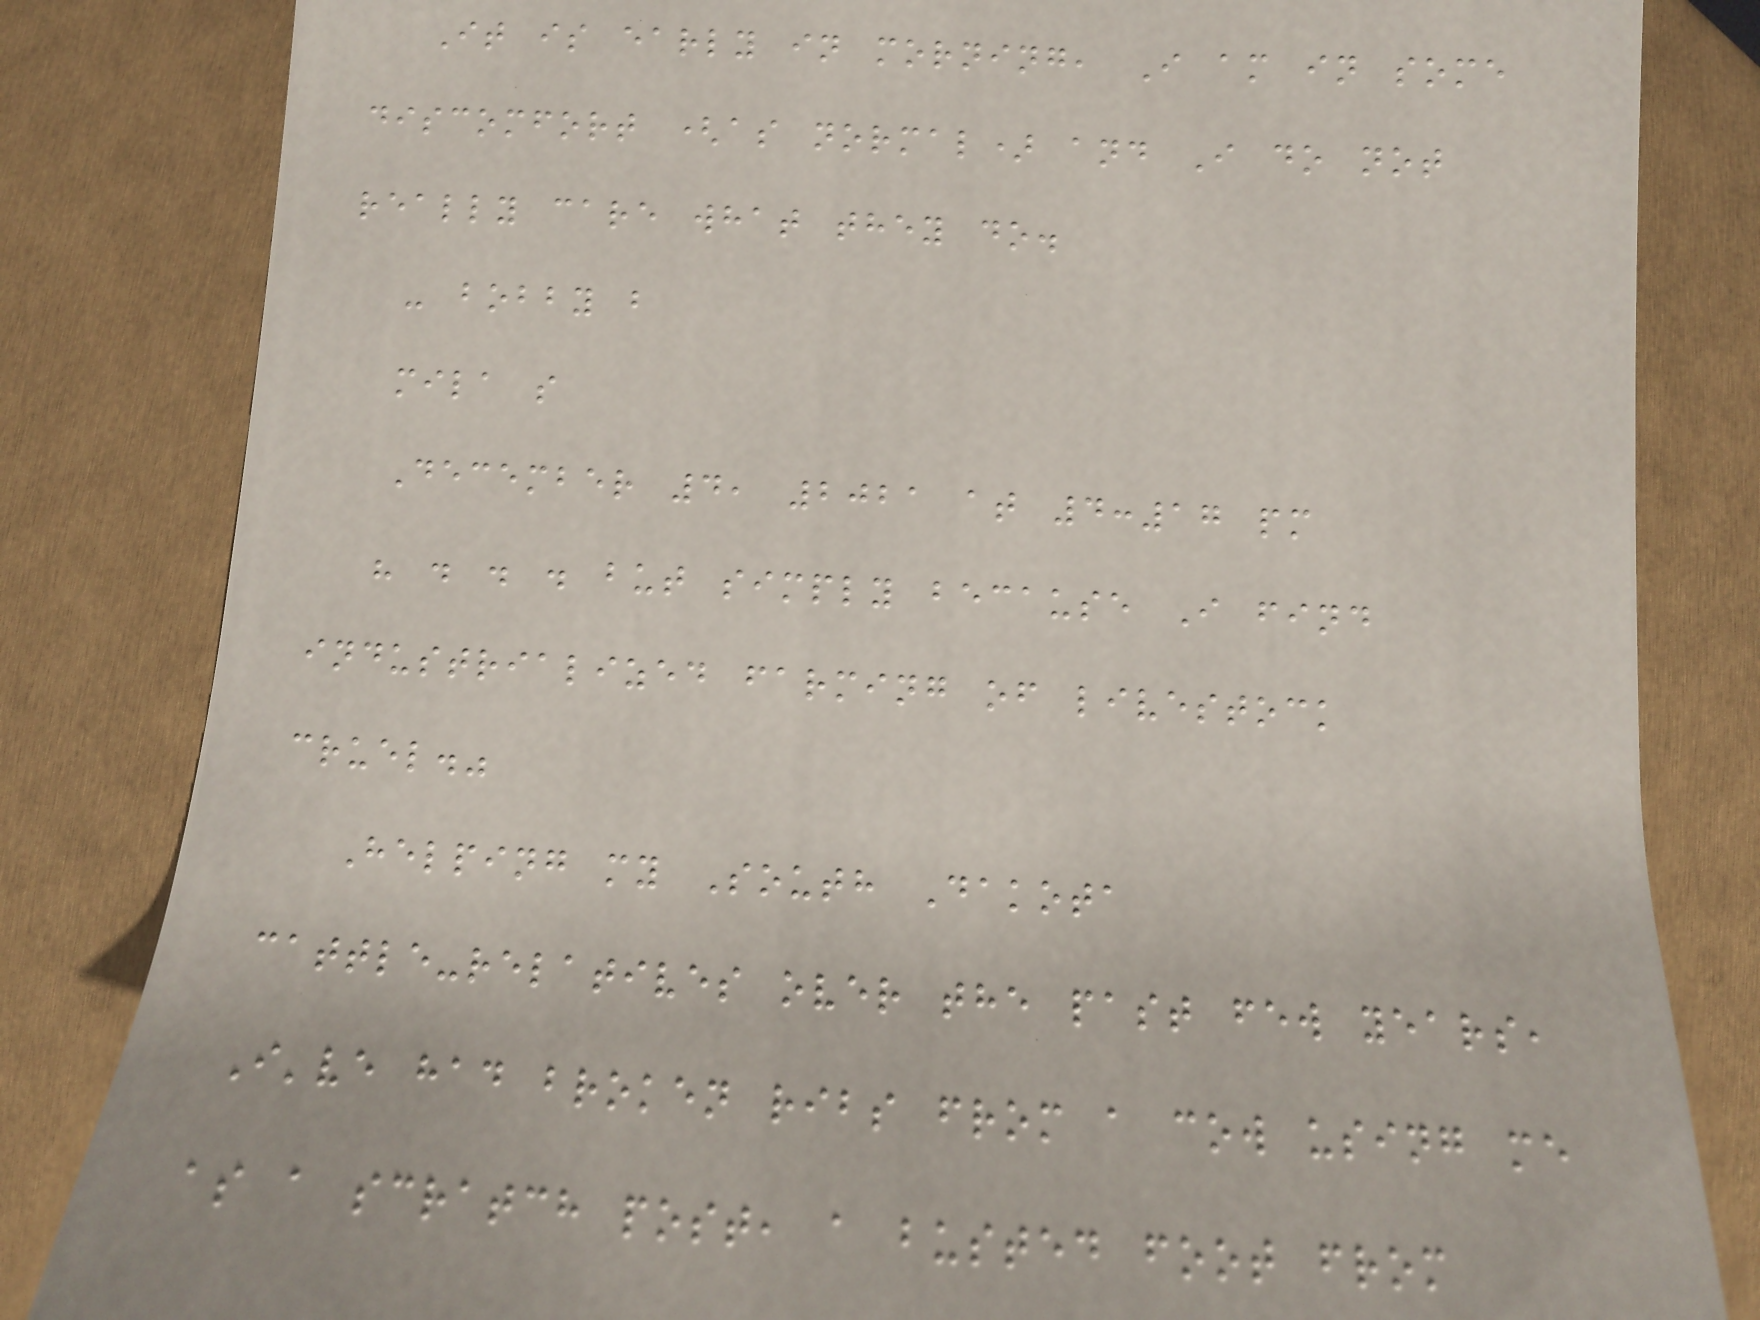It is early in morning, I am in some
discomfort (as normal) and I do not
really care what they do.
- bobby b
mila s
December 4, 2021 at 4:17 pm
" . . . but simply because I find
industrialized farming of livestock
cruel."
Helping my South Dakota
cattle-relatives over the past few years,
I've had broken ribs from a cow using me
as a scratch post, a busted foot from
